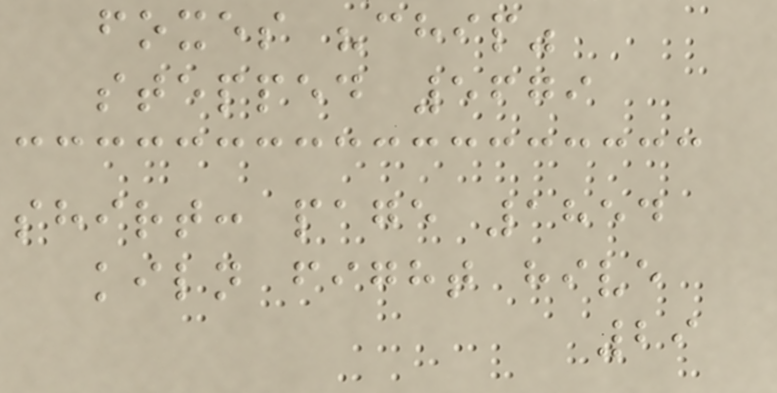foxes "chip"
stepped 5679
shirt: page 1854
kiln fight hive
29
